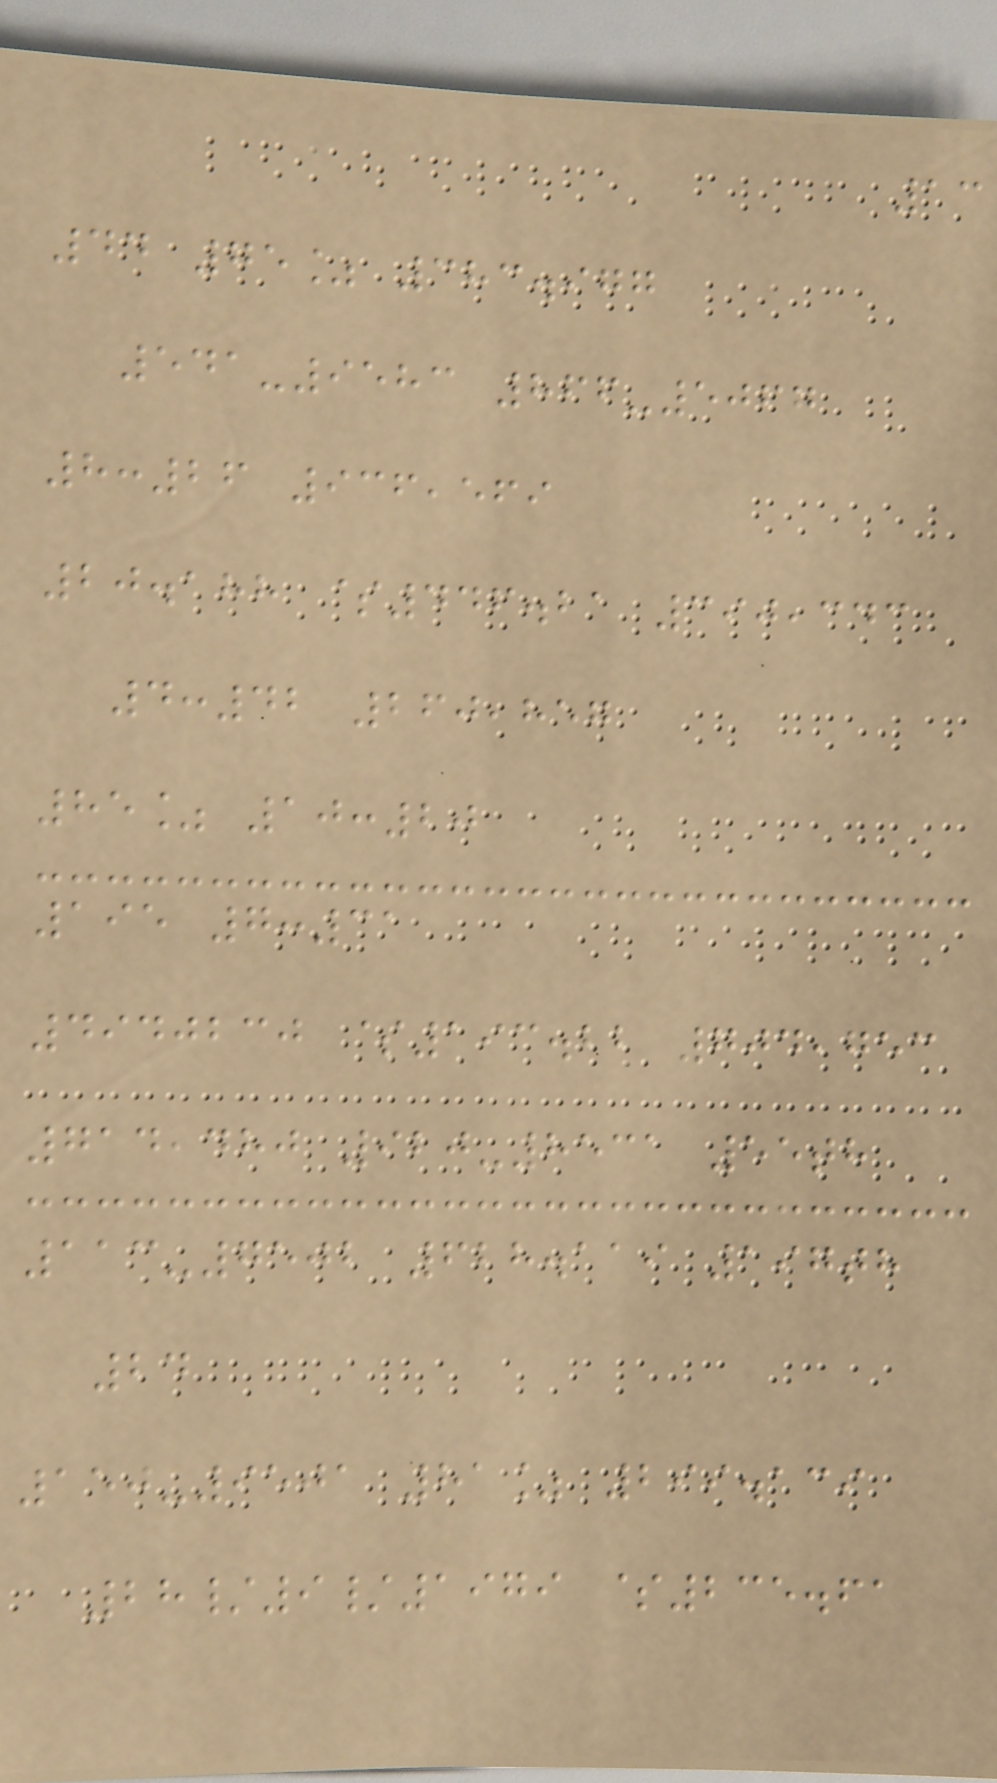13
44 75% 383.977
541-9583 866-5067
8:26 936,569
20.188 $446.21 390,343
4:42 260,857
85% 10:20
195 7:31
4940230 $193.22 704,753
714,480 920-8531 55th
113-7502 628.119 197th
24
150-9501 81% 299.139
28/9/1979 $235.61
